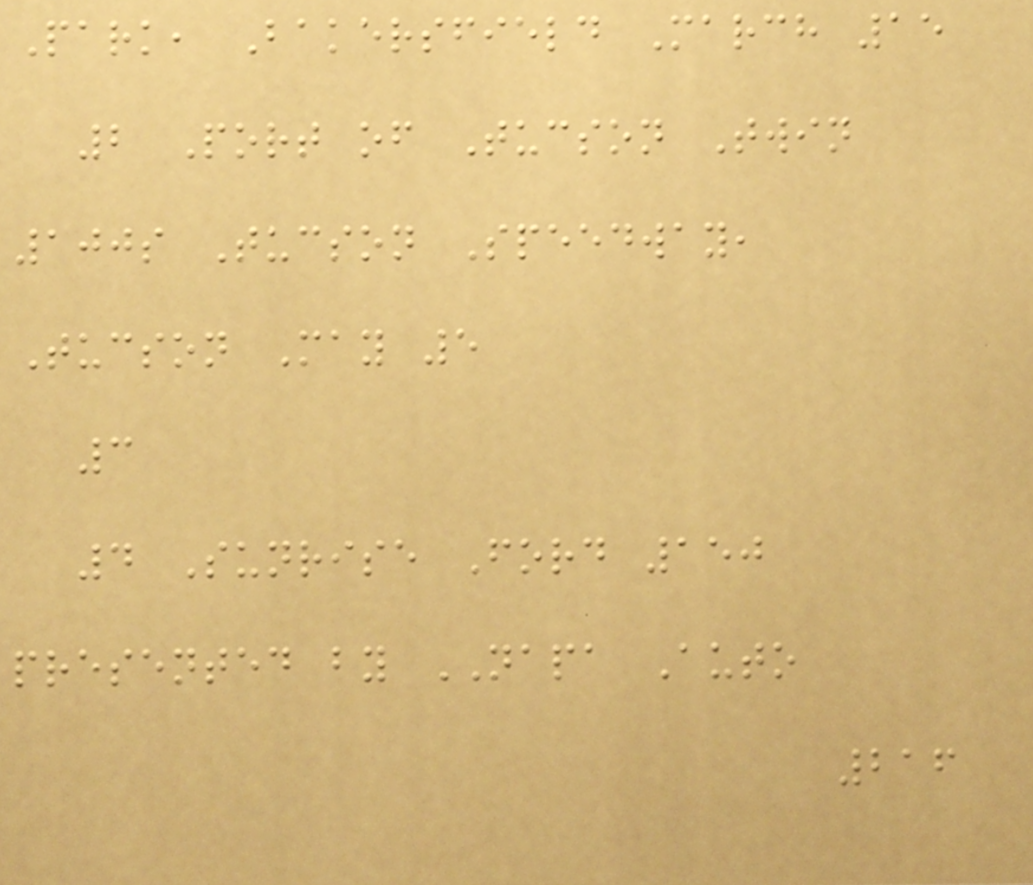Park, Bakersfield March 15
2 Port of Tucson Twin
100s Tucson Speedway,
Tucson May 5
3
4 Sunrise Ford 150
presented by NAPA Auto
216
